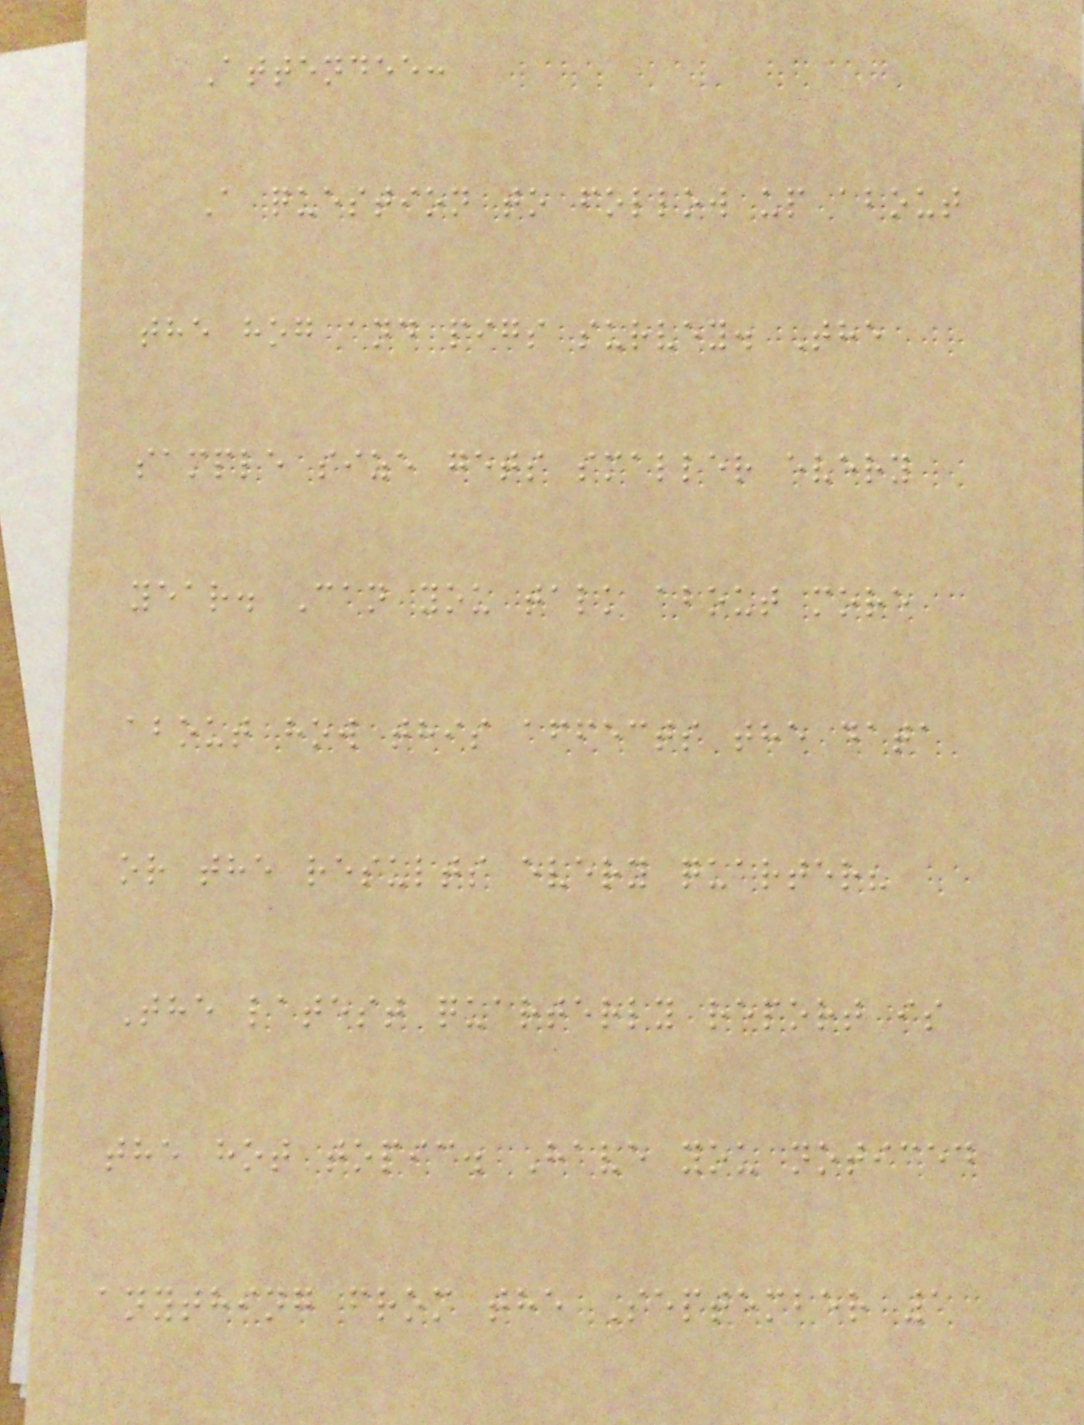Attendee:
A question to follow up about
the hog and pigs survey. The
sample size gets smaller every
year. Can you talk about more
about how this affects the data
or the results every quarter?
The latest quarterly report is
the hot topic. Have you noticed
anything from the September 1
